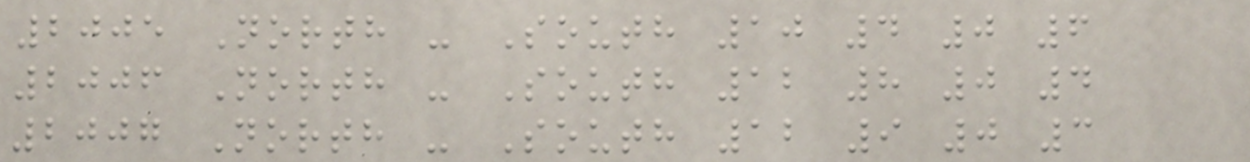2005 North - South 10 4 0 6
2006 North - South 12 8 0 4
2007 North - South 12 9 0 3
